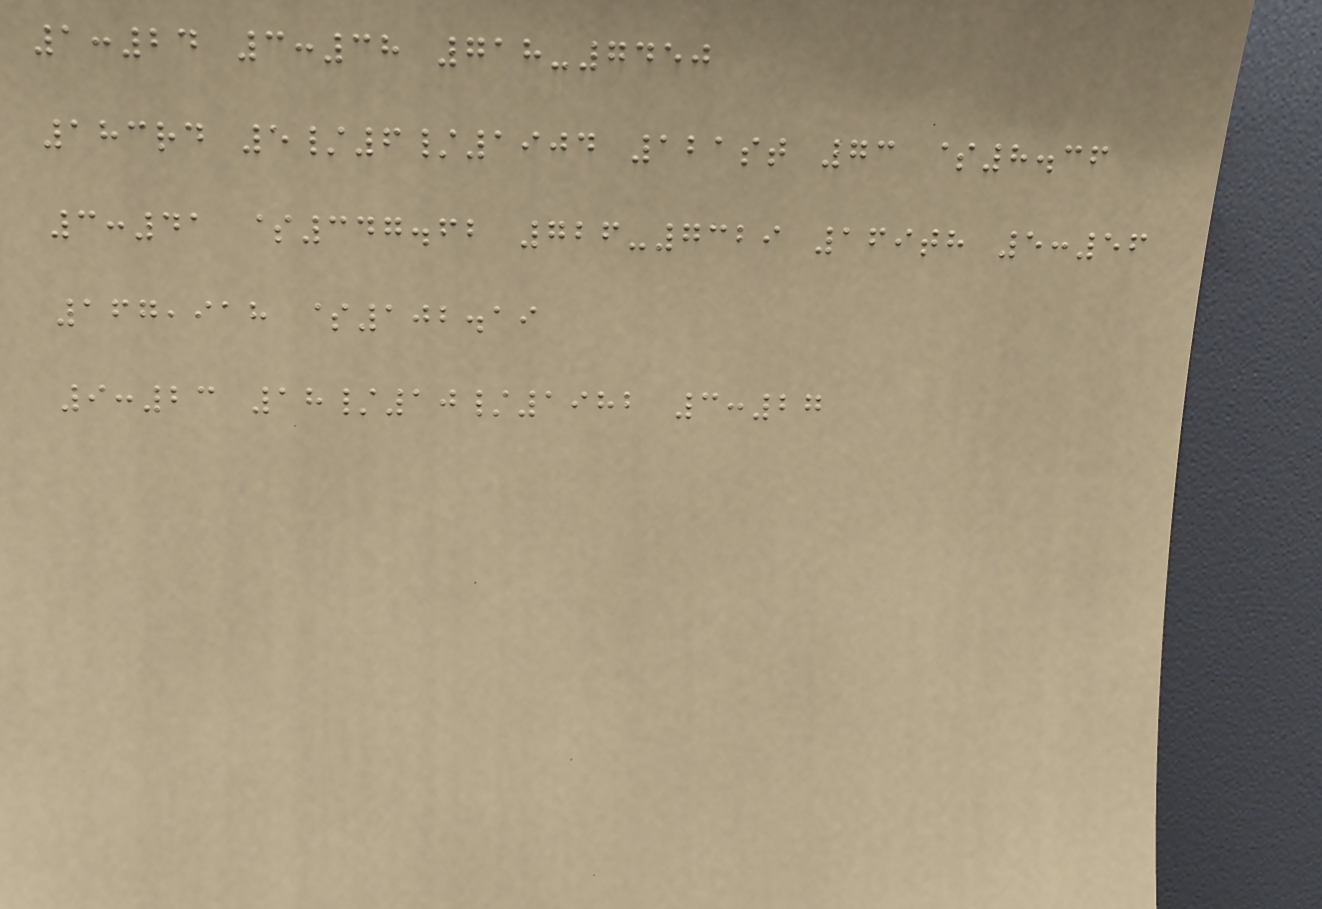1:24 3:38 718-7450
183rd 5/6/1904 121st 73 $8.36
3:41 $347.62 726-7329 169th 5:56
167,918 $102.19
9:23 18/10/1982 3:27
